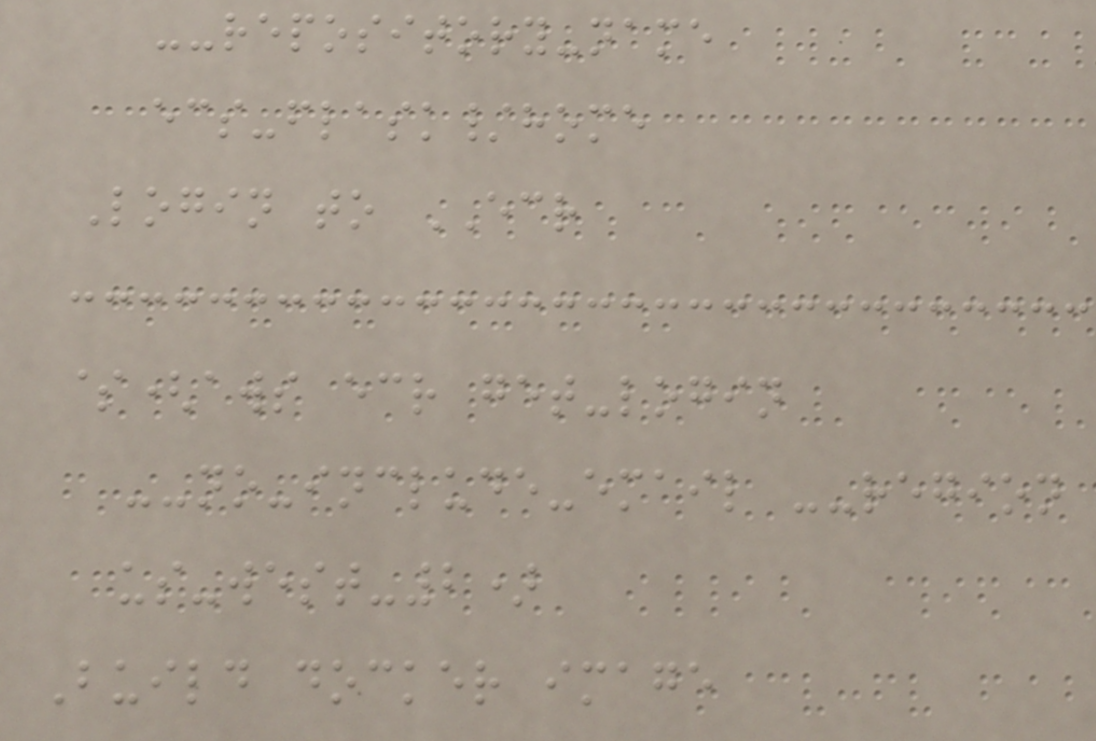--repository-name
ecs-flask/home
Login to ECR
$(aws ecr get-login
--no-include-email --region
us-west-2)
Build docker image
